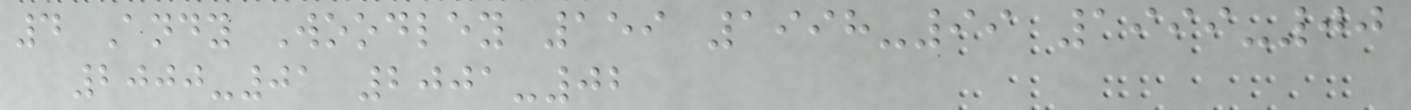4 Andy Woodley 159 1998-99 1999-00
2000-01 2001-02
